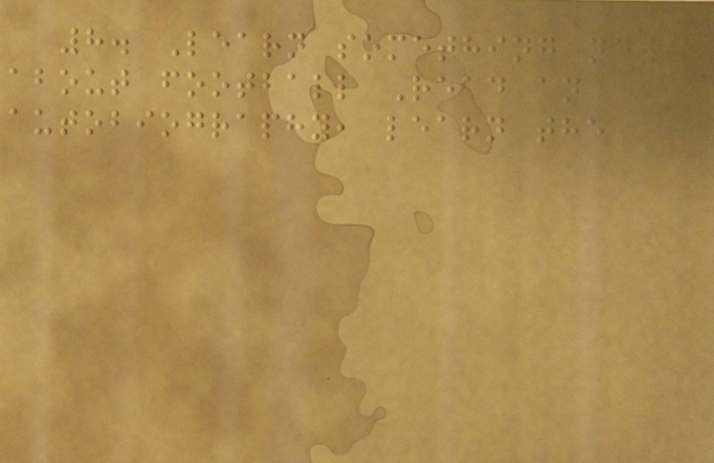8. Learn something new
about football Read an
autobiography, learn the
